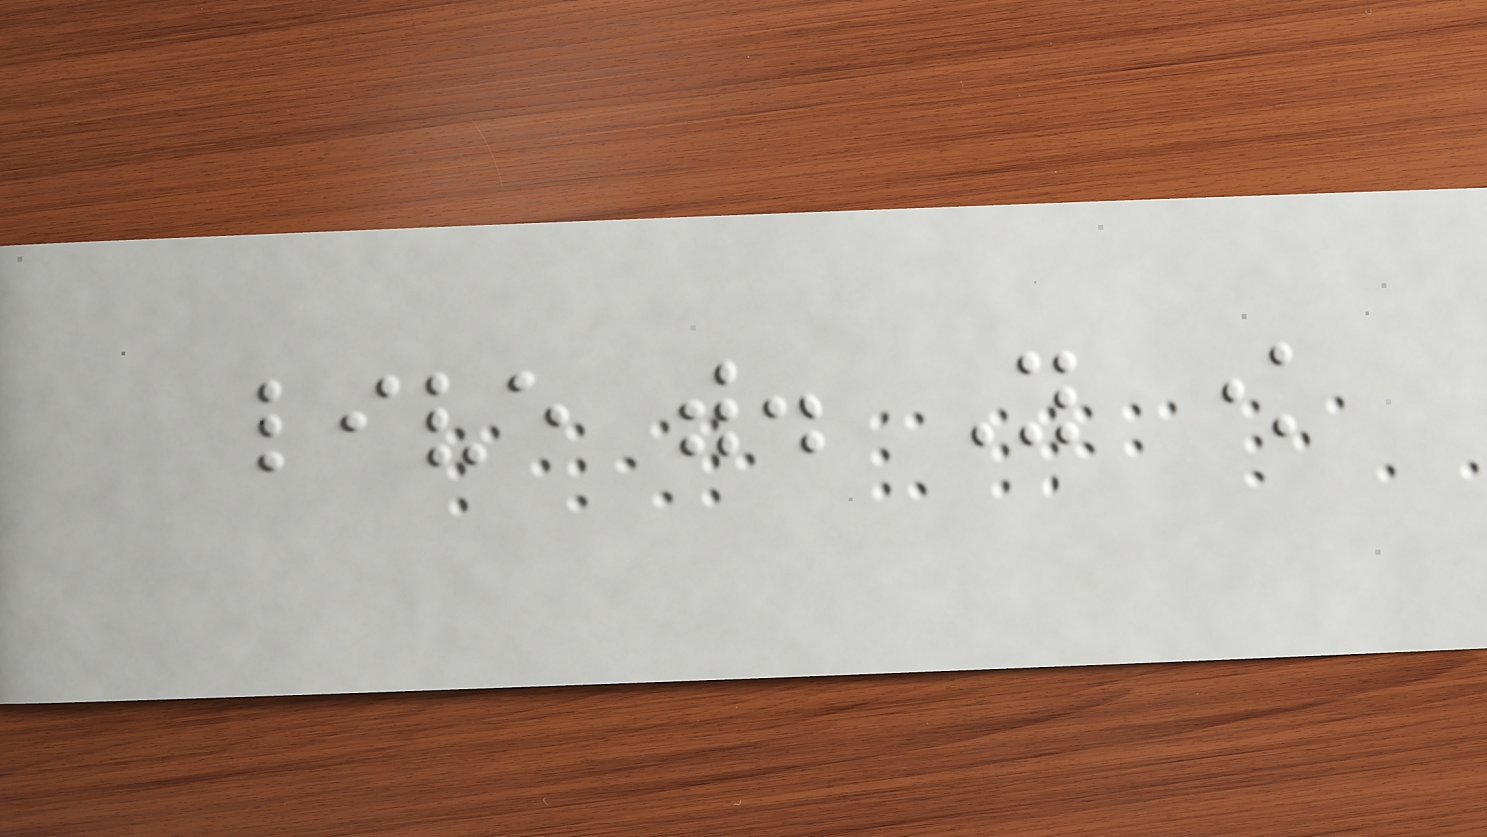live with. You know
